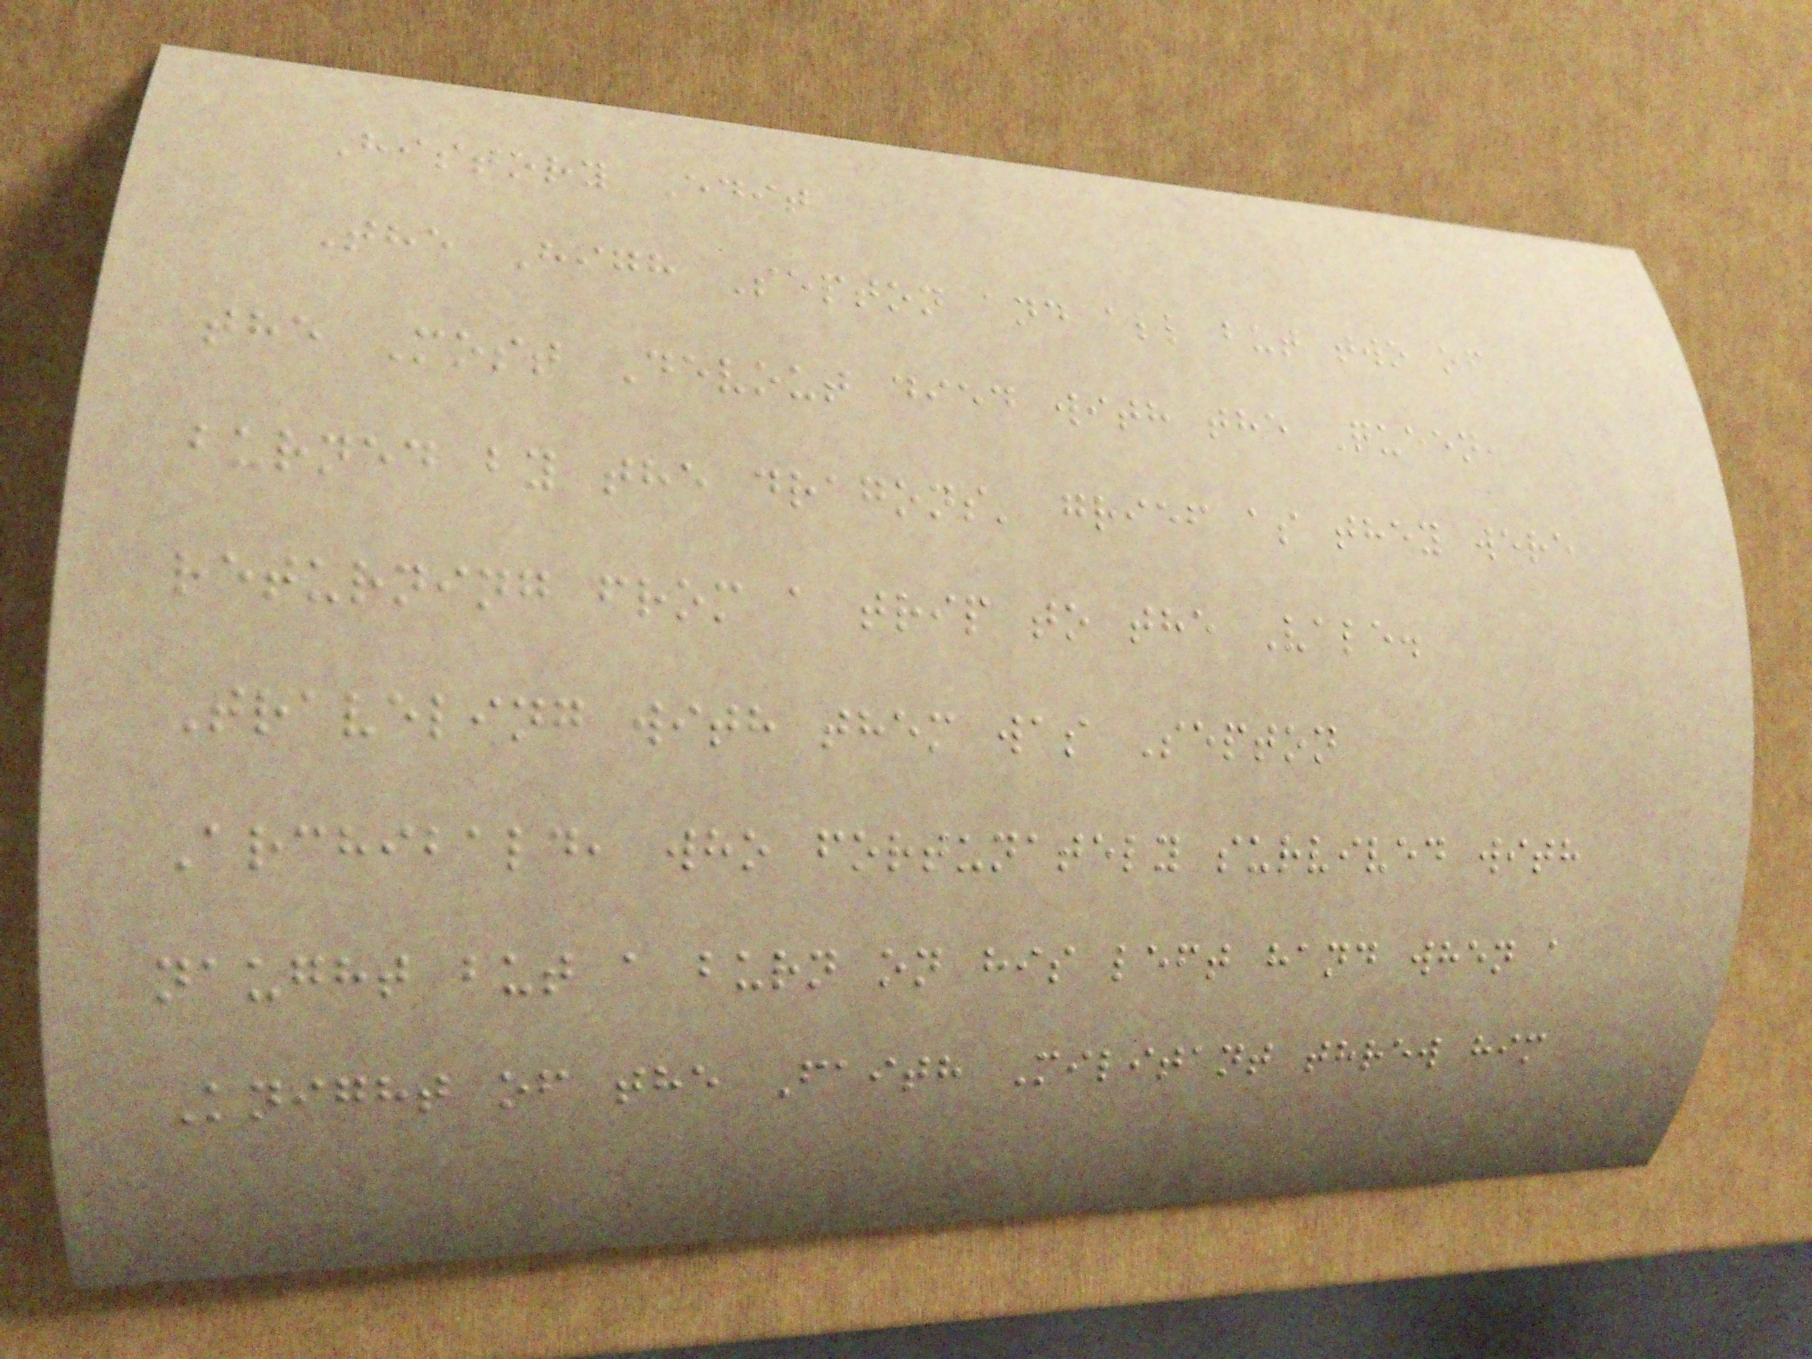History Edit
The High Septon and all but two of
the Most Devout died with the Queen,
burned by the dragons' grief as they were
returning from a trip to the Vale.
Traveling with them was Septon
Archibald, who fortunately survived with
naught but a burn on his left hand when a
Knight of the Faith Militant threw him
